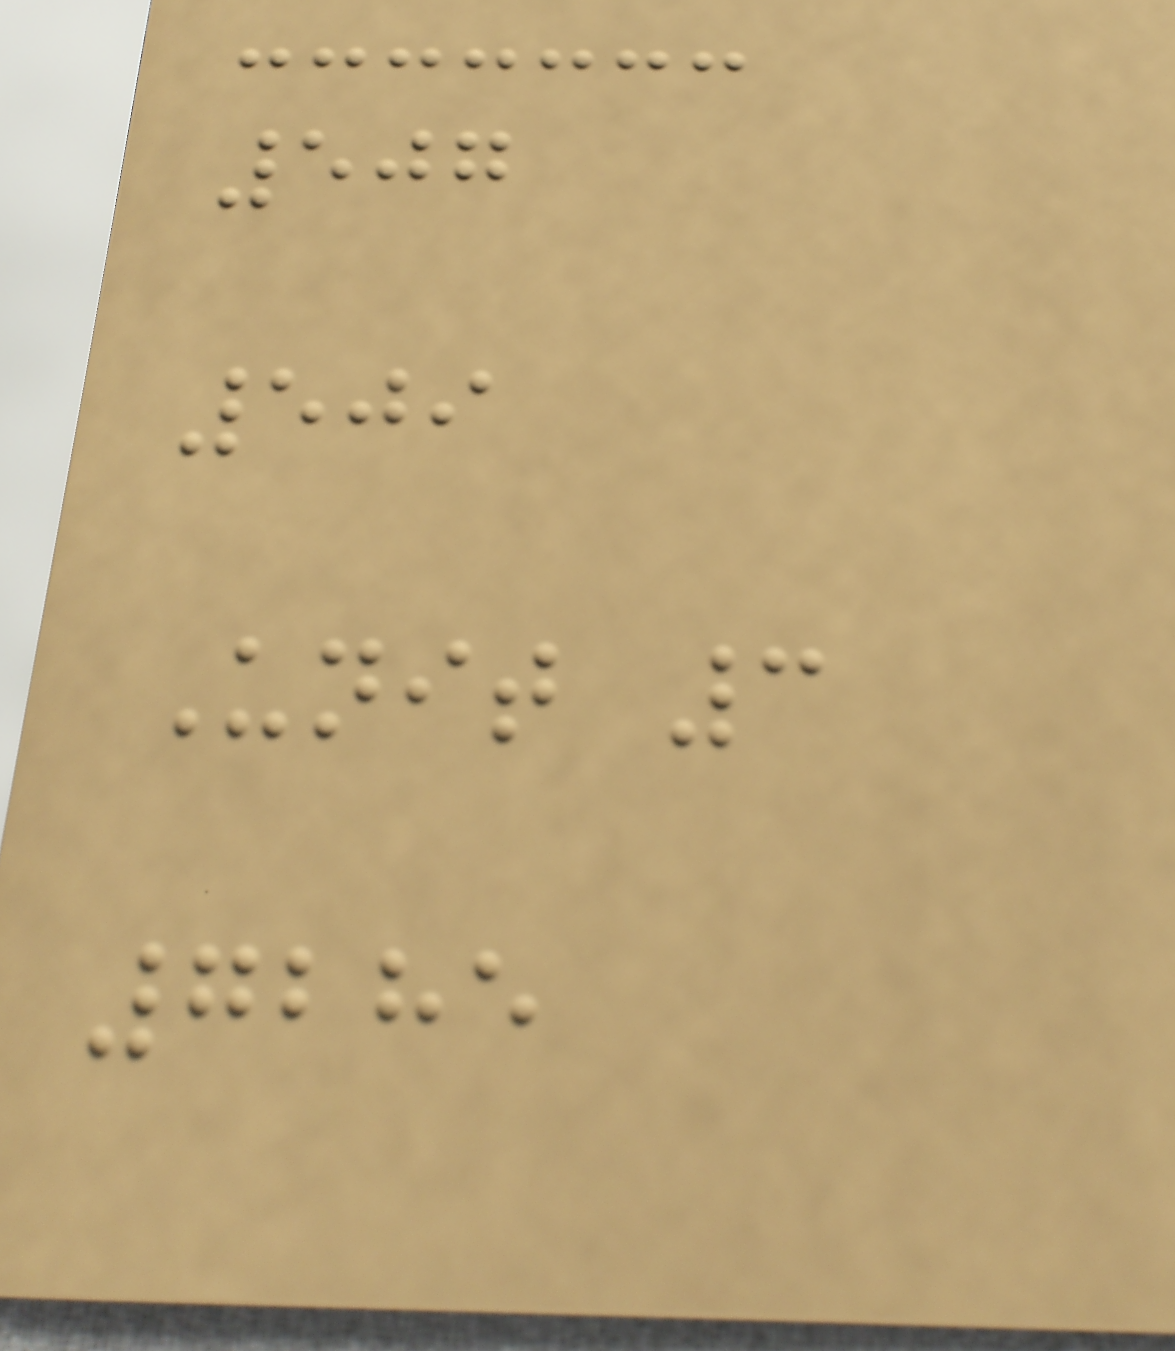507
509
Unit 3
7285
